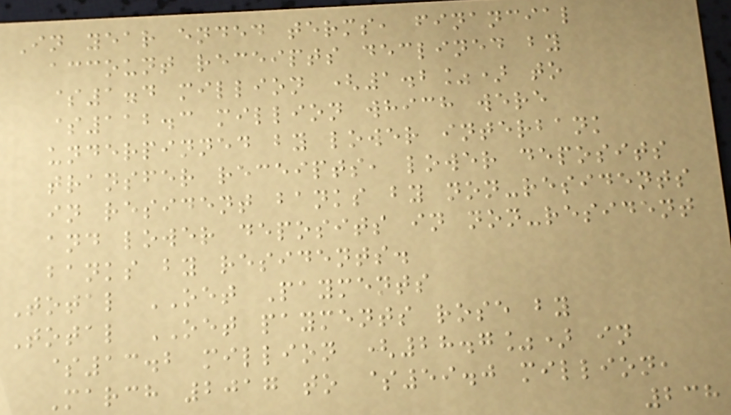In year ended terms, financial
account receipts declined by
$1.4 million (1.2%) to
$112.3 million which were
underpinned by lower interbank
transfer receipts, lower deposits
in resident banks by non-residents
and lower deposits in non-resident
banks by residents.
Total OET Payments
Total OET payments rose by
$13.2 million (28.7%) in
March 2017 to $59.0 million,
238
